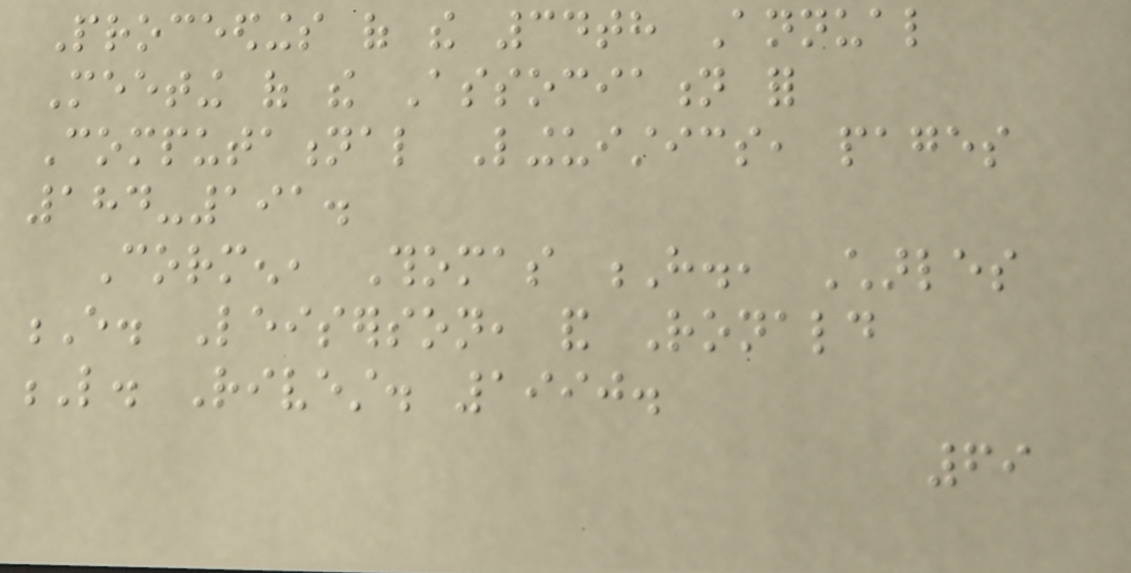Proceedings of the 34th Annual
Meeting of the Association for
Computational Linguistics, pages
184-191.
Cormen, Thomas H., Charles
E. Leiserson, and Ronald
L. Rivest. 1990.
69
